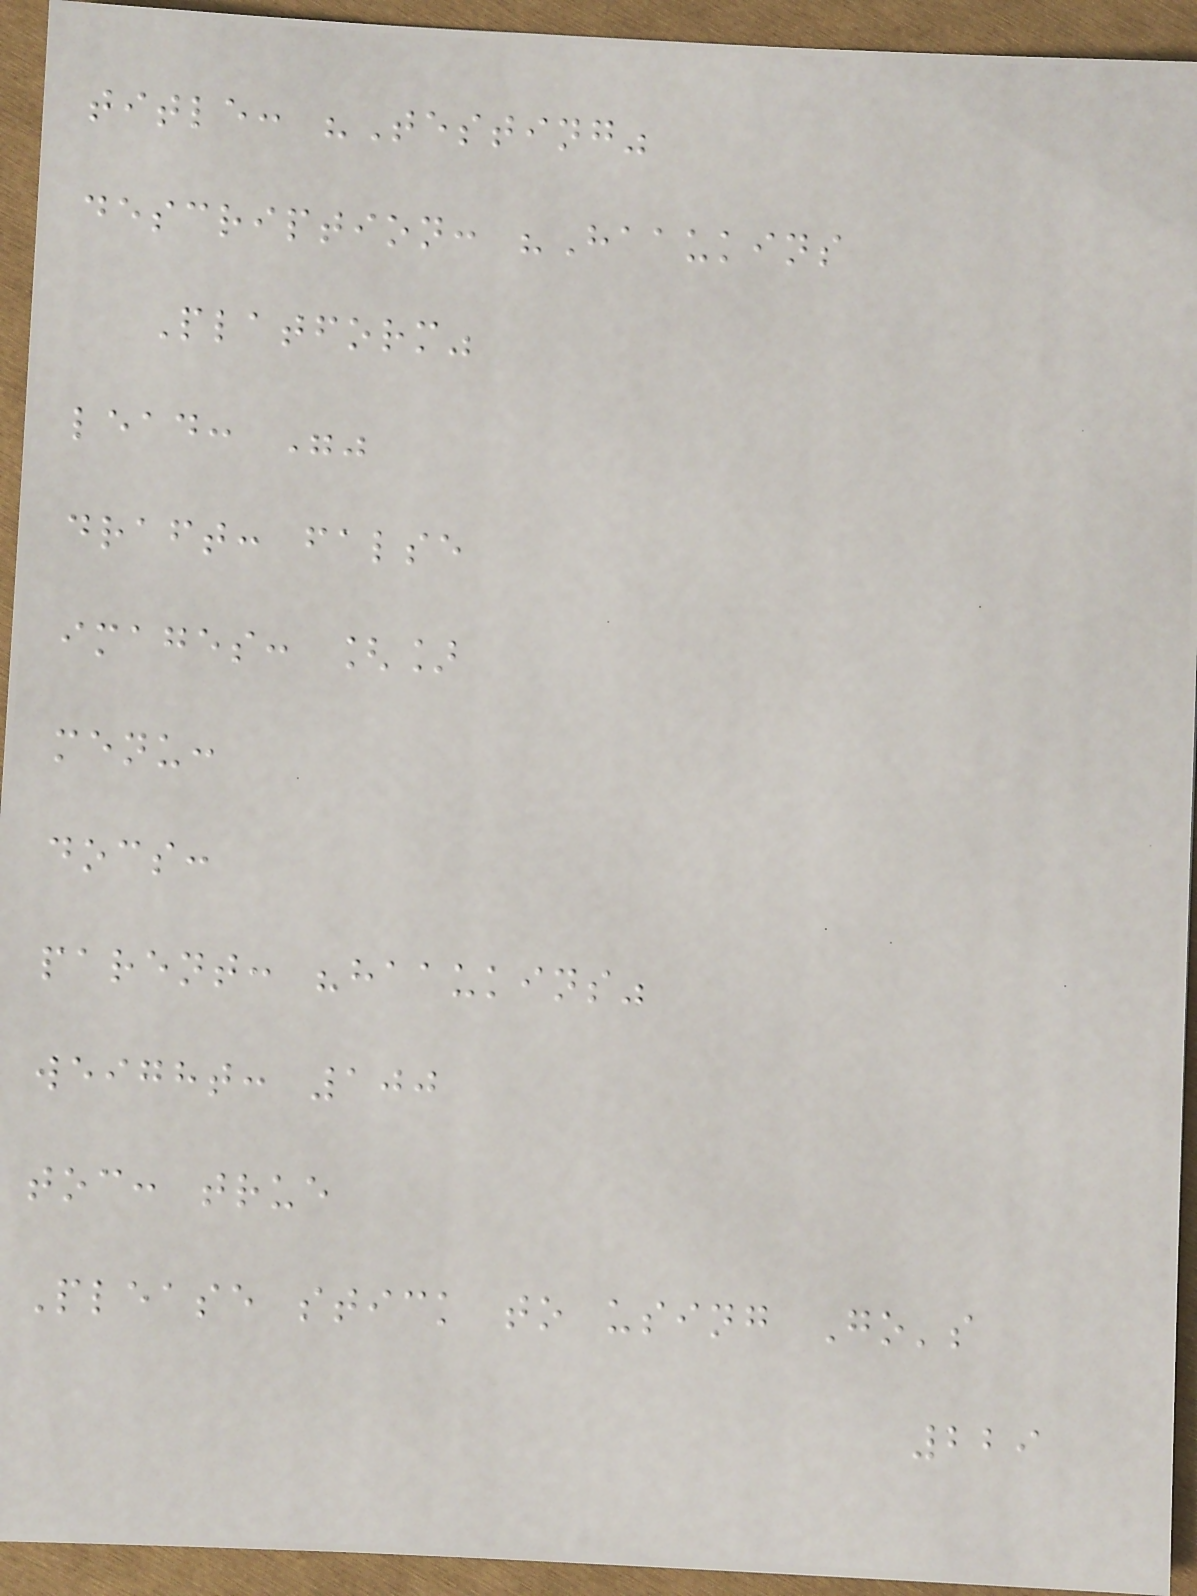title: "Testing"
description: "Haaukins
Platform"
lead: ""
draft: false
images: []
menu:
docs:
parent: "haaukins"
weight: 100
toc: true
Please stick to using Go's
229
